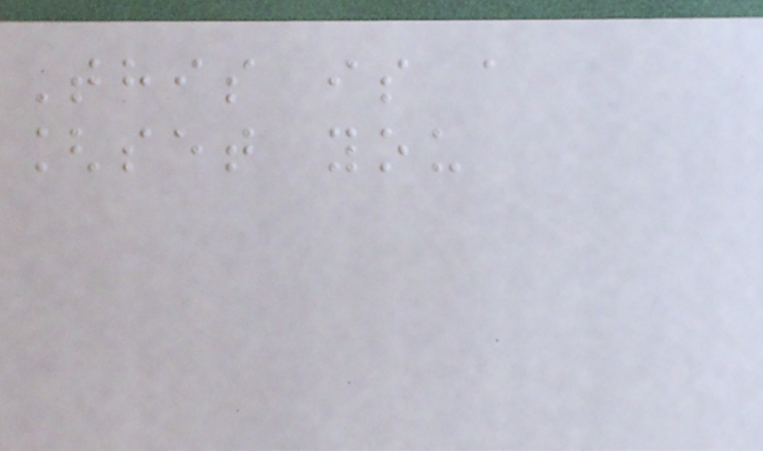This is a
[set you
